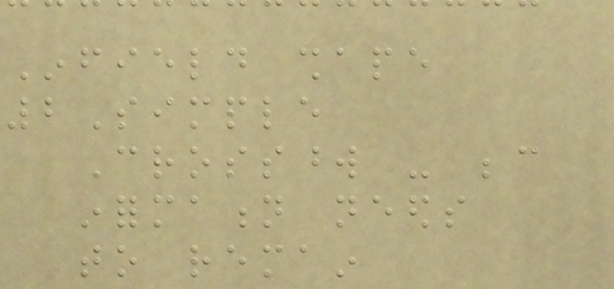Infield shape
2Simple
Crossword - because
information needs
to remain
